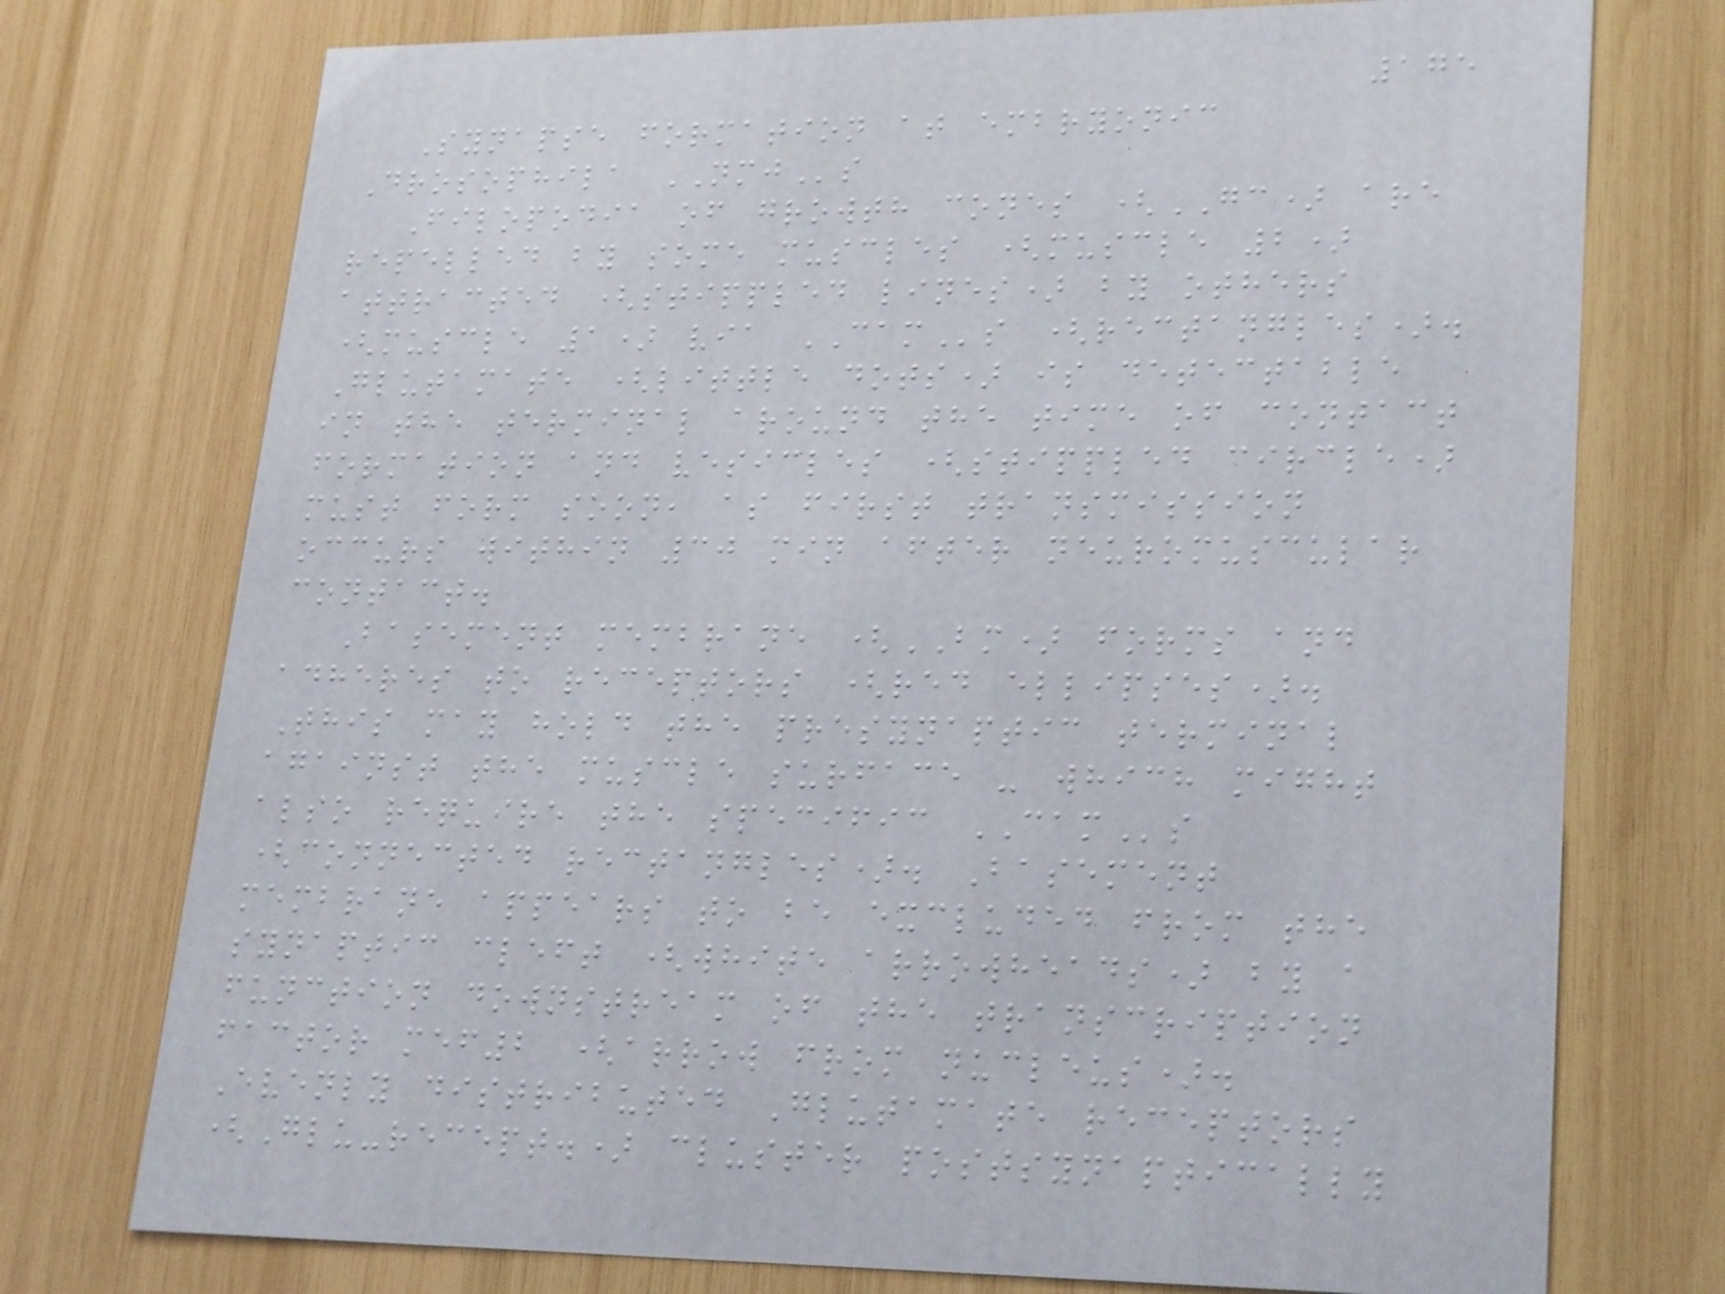175
Synapse formation at embryonic
Drosophila NMJs
Filopodia of growth cones (GC) are
repelled by some muscles (muscle 2)
attracted (stippled lines) by others
(muscle 1) via CAMs (rectangles).
Glutamate (little dots) is detectable
in the terminal around the time of contact
formation and vesicles (stippled circle)
must form soon, as first transmission
occurs within 30 min after neuromuscular
contact.
Basement membrane (BM) forms and
adheres to receptors (red ellipses).
This may hold the presynaptic terminal
against the muscle surface - which might
also require the specific CAMs
(connected rectangles). Basement
membrane appears to be excluded from the
synaptic cleft (white arrowheads) by a
function downstream of the transcription
factor mef2 (arrow from nucleus).
Evenly distributed Glutamate receptors
(Glu-recept.) cluster postsynaptically
